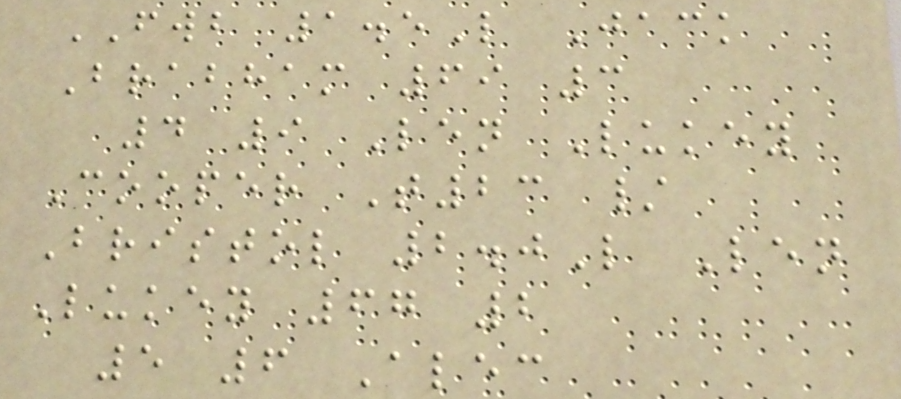FWB 1.5L Jack
Brabham 69 3
4 9 Len Lukey
Cooper T23 /
Bristol 2.0L Len
Lukey 67 2
5 6 Alec
